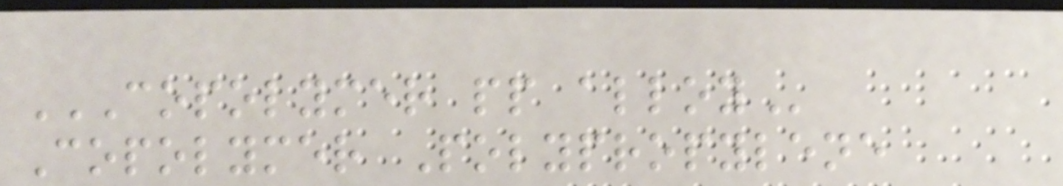COPOLYMER PP ALLOY
Copolymer Polypropylene
